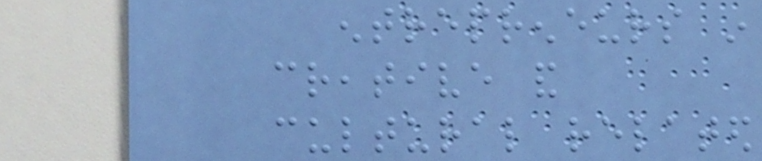entrepreneurs in
creative and
cultural related
